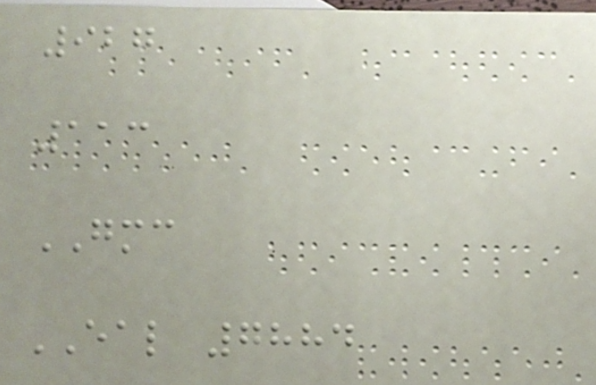927
113
GMC
EAL 7884
